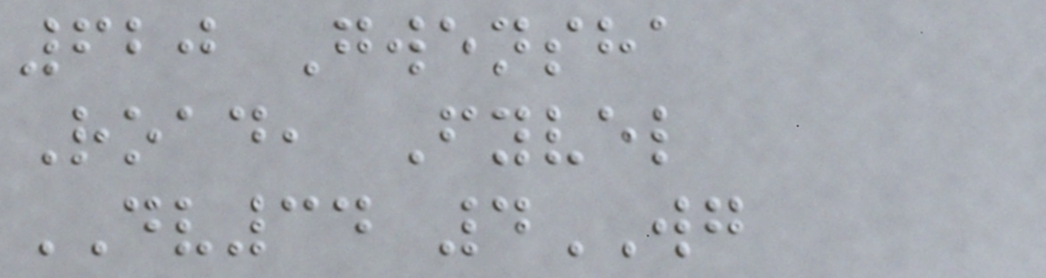620 Gwensha
Road, Fyvel
DV34 4WG
